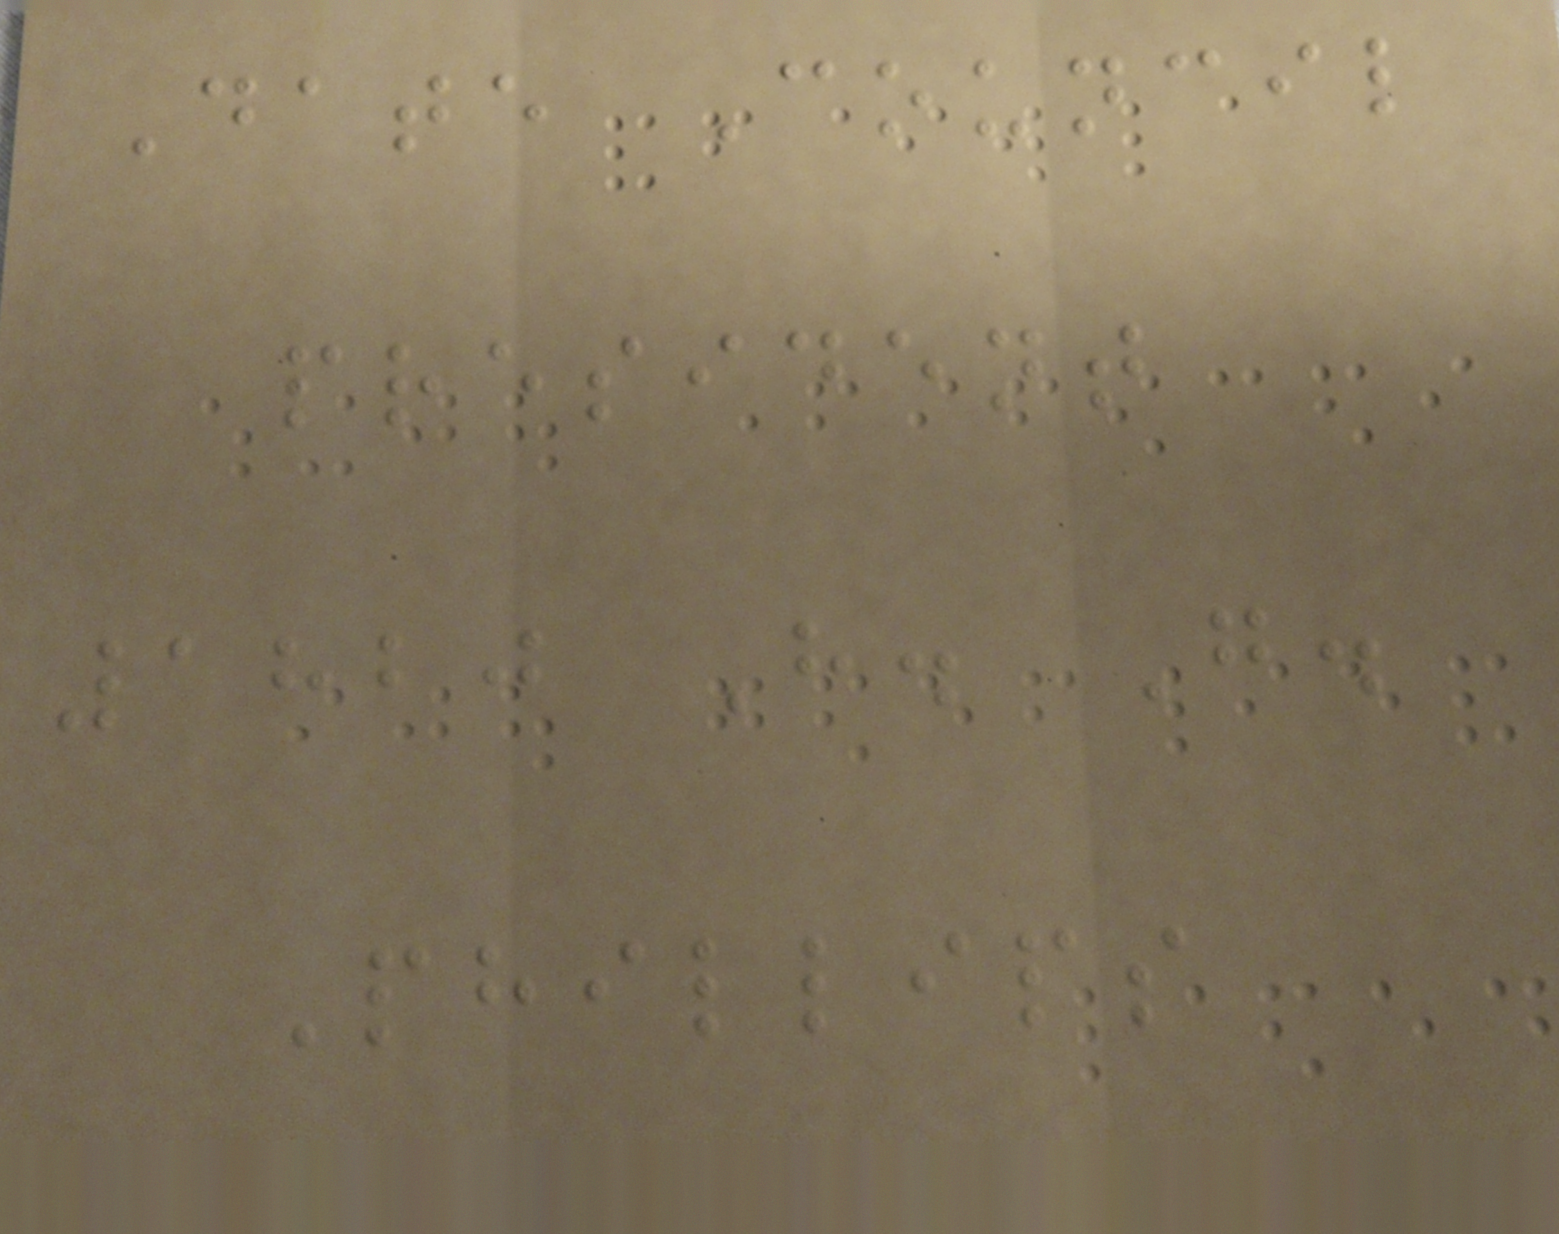Date Council
president
1820 H. G.
Phillips
